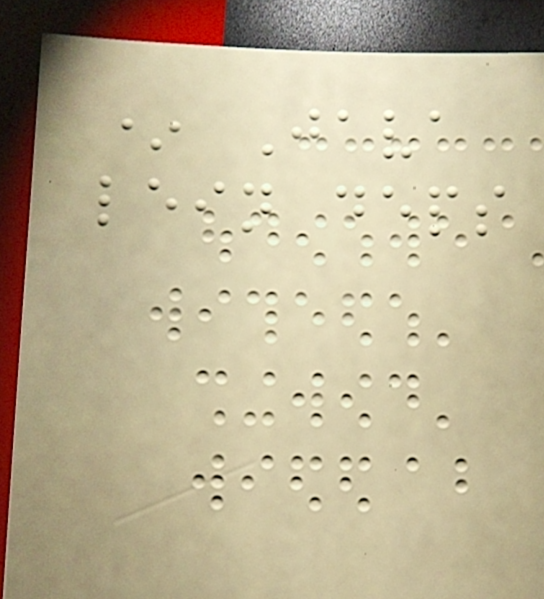* Java
lein deps
